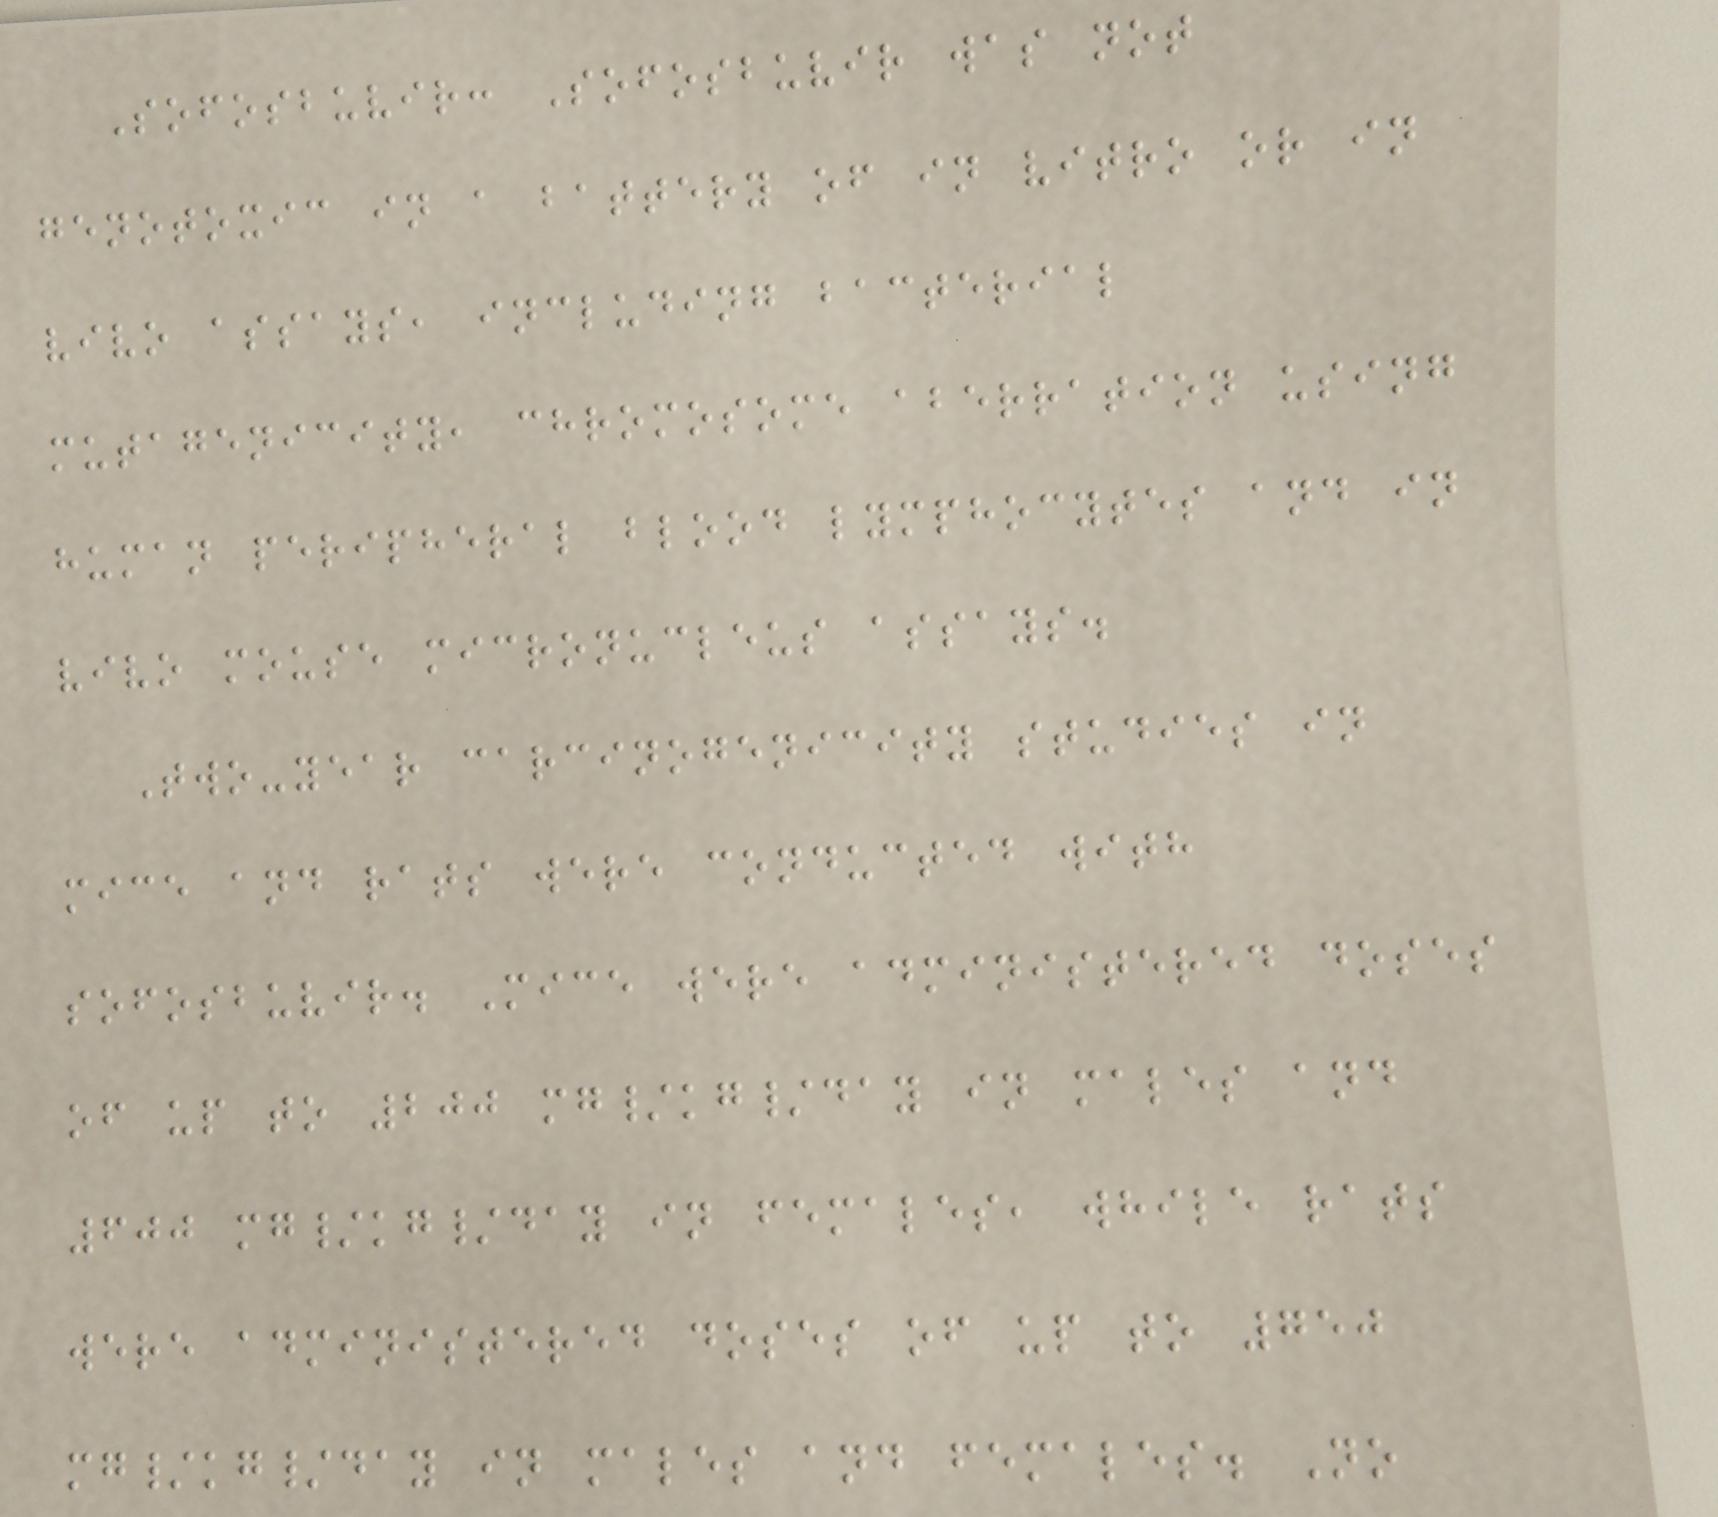Sofosbuvir: Sofosbuvir was not
genotoxic in a battery of in vitro or in
vivo assays, including bacterial
mutagenicity, chromosome aberration using
human peripheral blood lymphocytes and in
vivo mouse micronucleus assays.
Two-year carcinogenicity studies in
mice and rats were conducted with
sofosbuvir. Mice were administered doses
of up to 200 mg/kg/day in males and
600 mg/kg/day in females, while rats
were administered doses of up to 750
mg/kg/day in males and females. No
